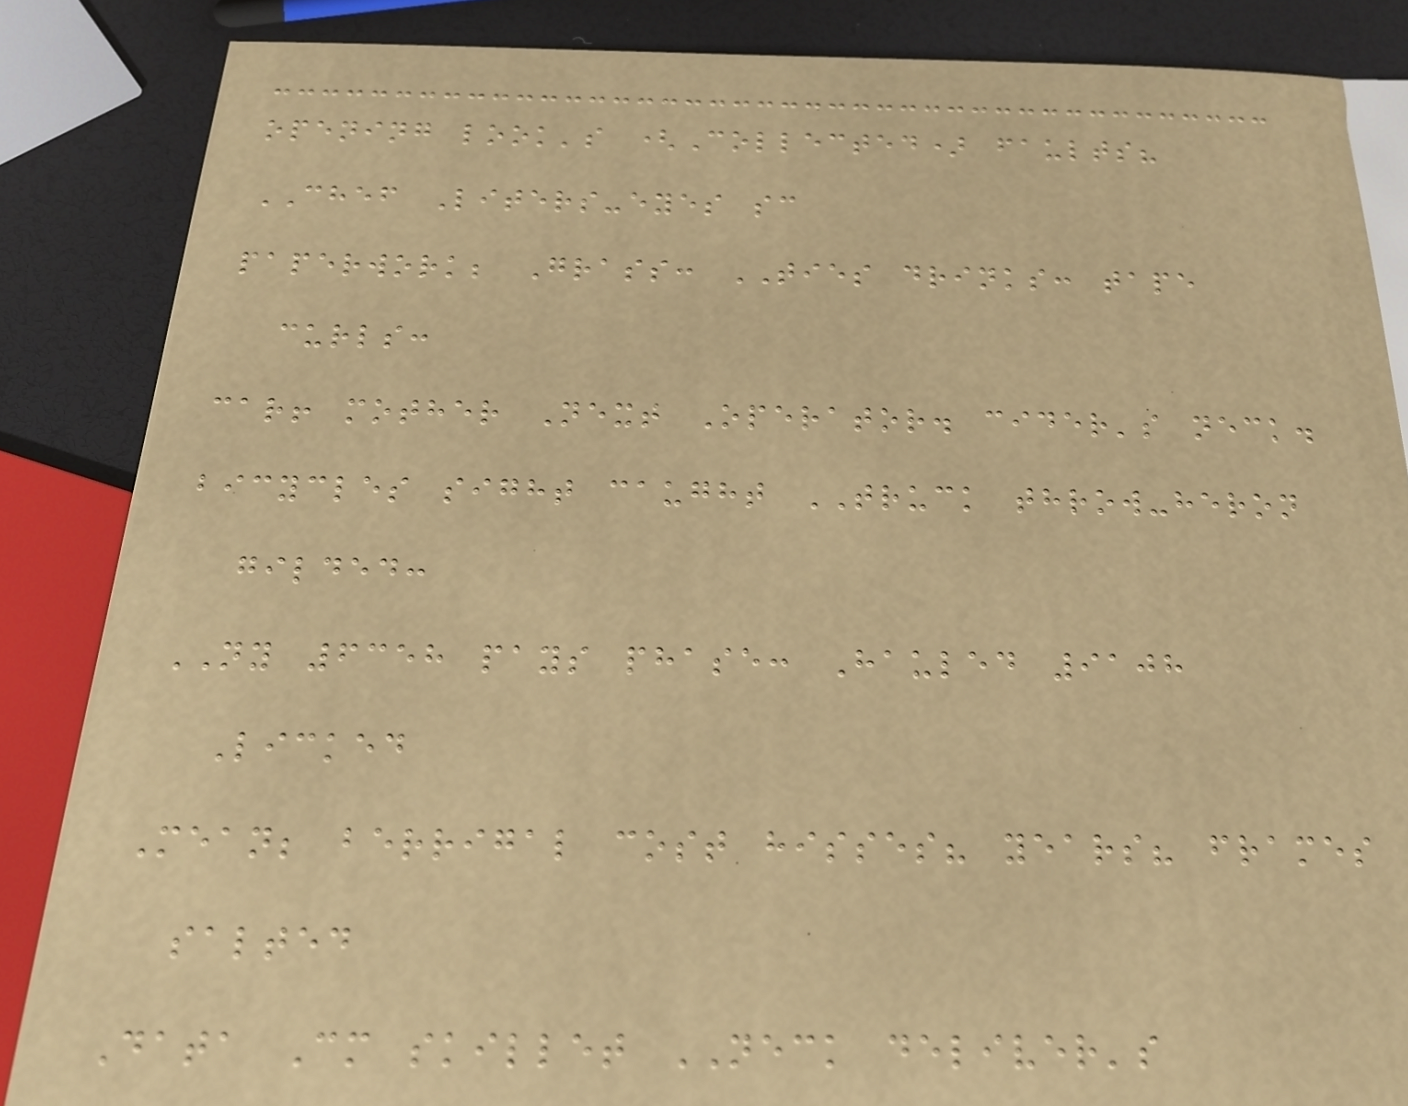opening look's (Collected) faults?
CHEF Liters-eyes sc
paperwork; Grass: TIES drinks: tape
curls:
car! mother Next Operator. cider's neck.
bicycles sight caught TRUCK throw-heron
gilded:
NY 6358 pays phase: Hauled 9108
Licked
Mean; berrigal cost hisses? years? frames
salted
Data Cm skillet NECK deliver's
